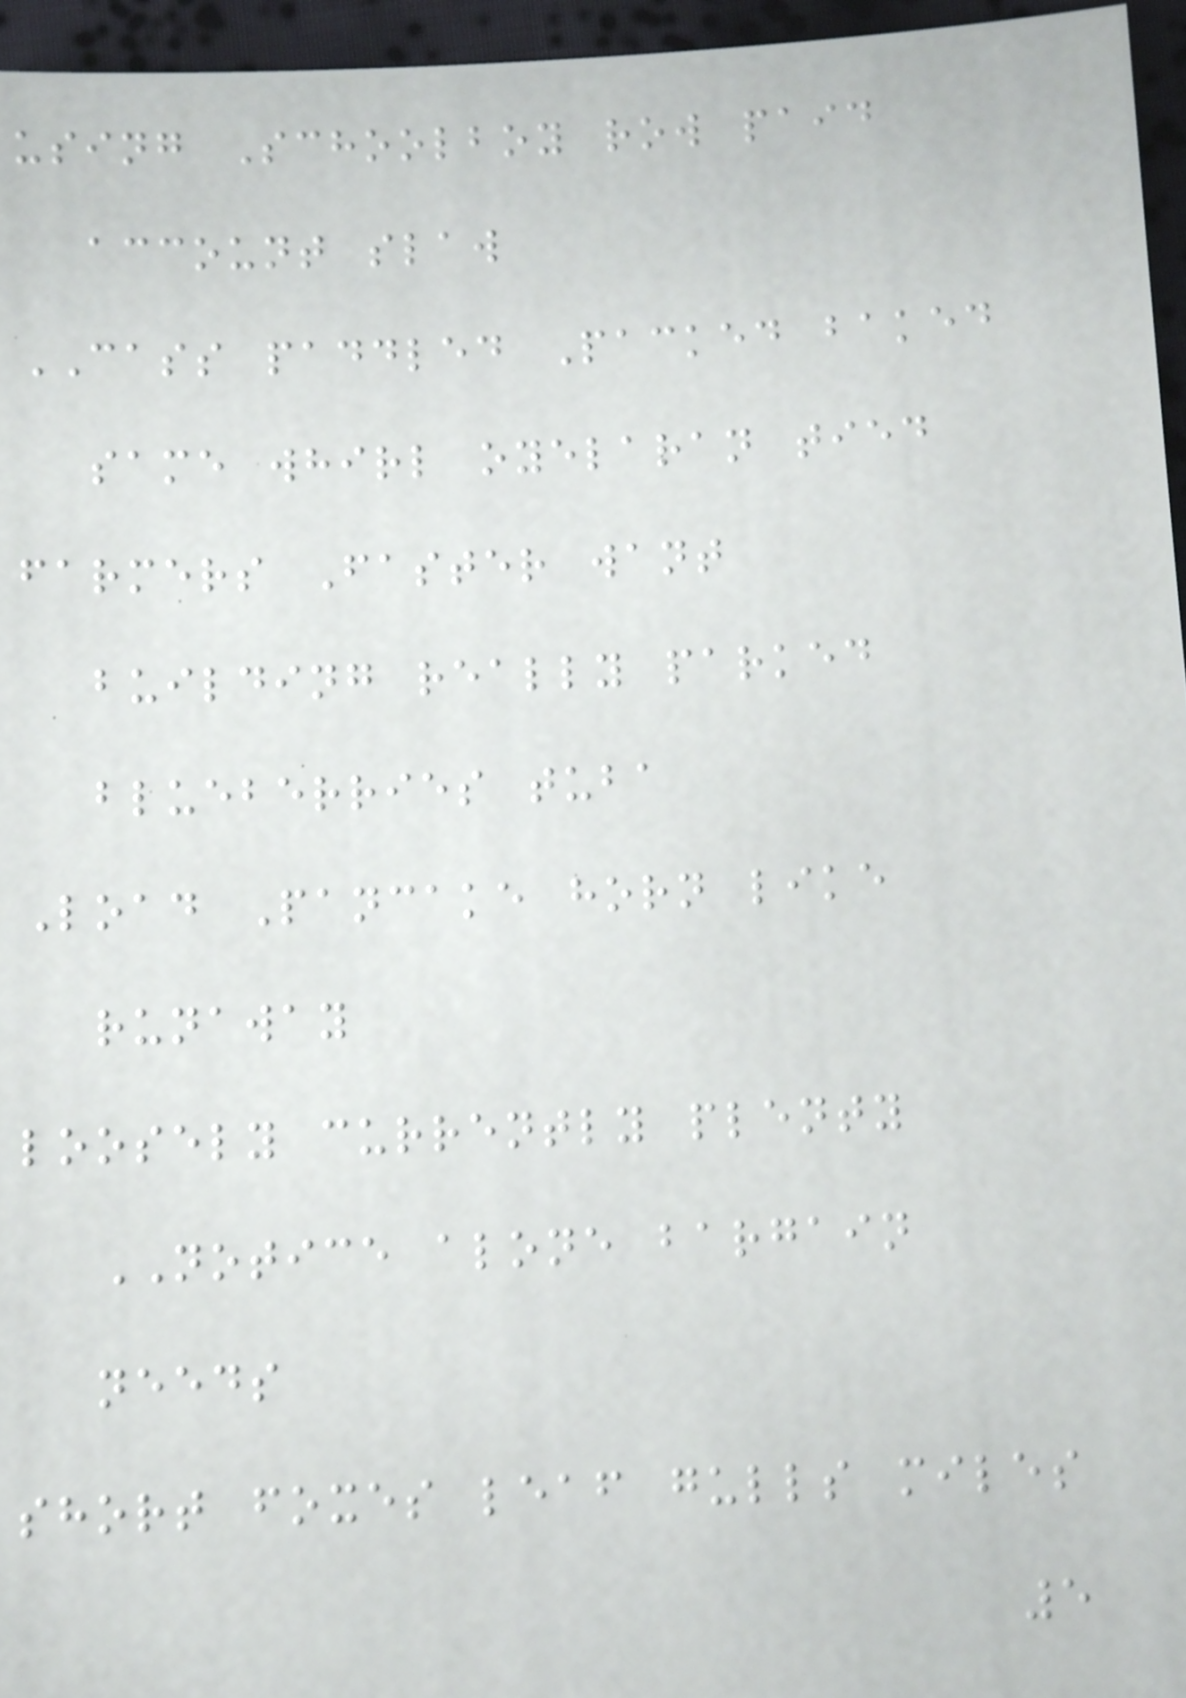using Schoolboy row paid
account slaw
CASS paddled Packed baked
same whirl oyelaran tied
farmers Faster want
building really parked
blueberries tuba
Load Pancake horn like
runaway
loosely currently plenty
NOTICE alone bargain
needs
short foxes leaf gulls miles
5
